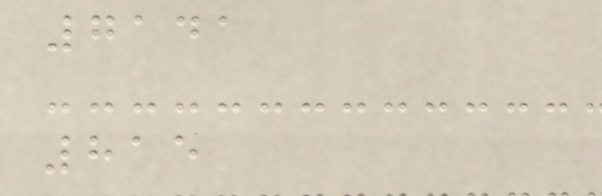7141
815
